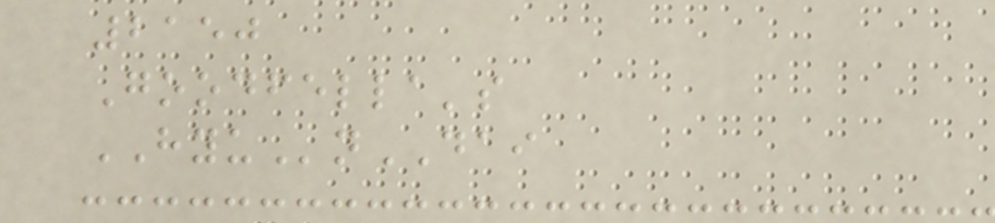2150
Goodfella's
HYUnDAI
